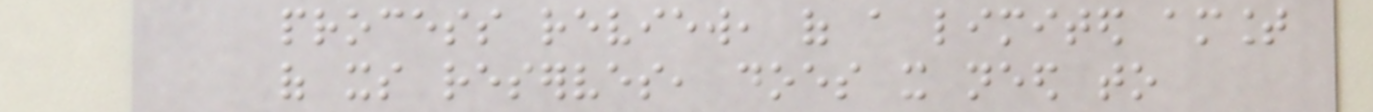process review, of a limited amount
of its reserves, does it need to
